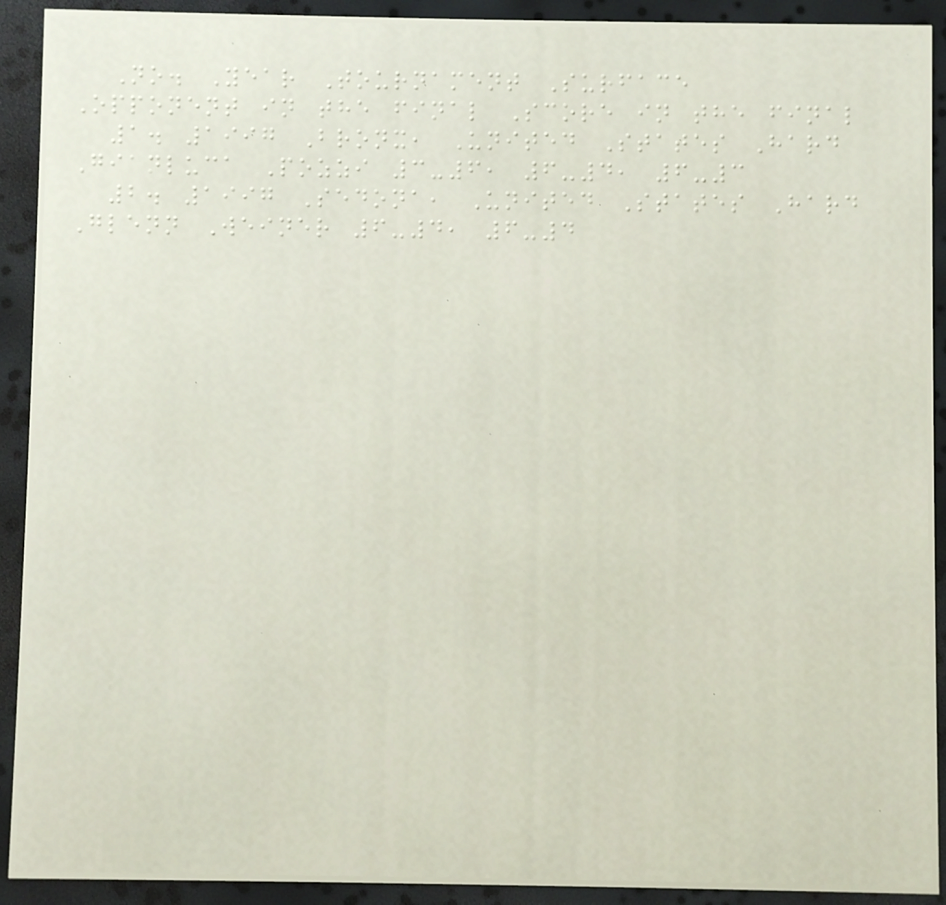No. Year Tournament Surface
Opponent in the final Score in the final
1. 1997 Bronx, United States Hard
Gianluca Pozzi 3-6, 6-4, 6-3
2. 1997 Sedona, United States Hard
Glenn Weiner 6-4, 6-4
